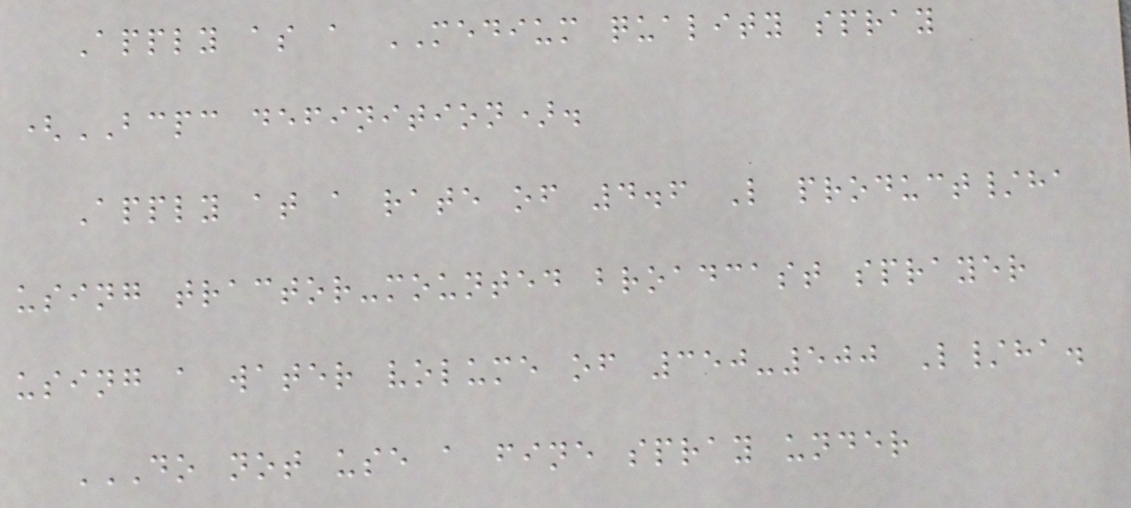Apply as a MEDIUM quality spray
(BCPC definition).
Apply at a rate of 4.6 L product/ha
using tractor-mounted broadcast sprayer
using a water volume of 350-500 L/ha.
DO NOT USE A FINE SPRAY UNDER
